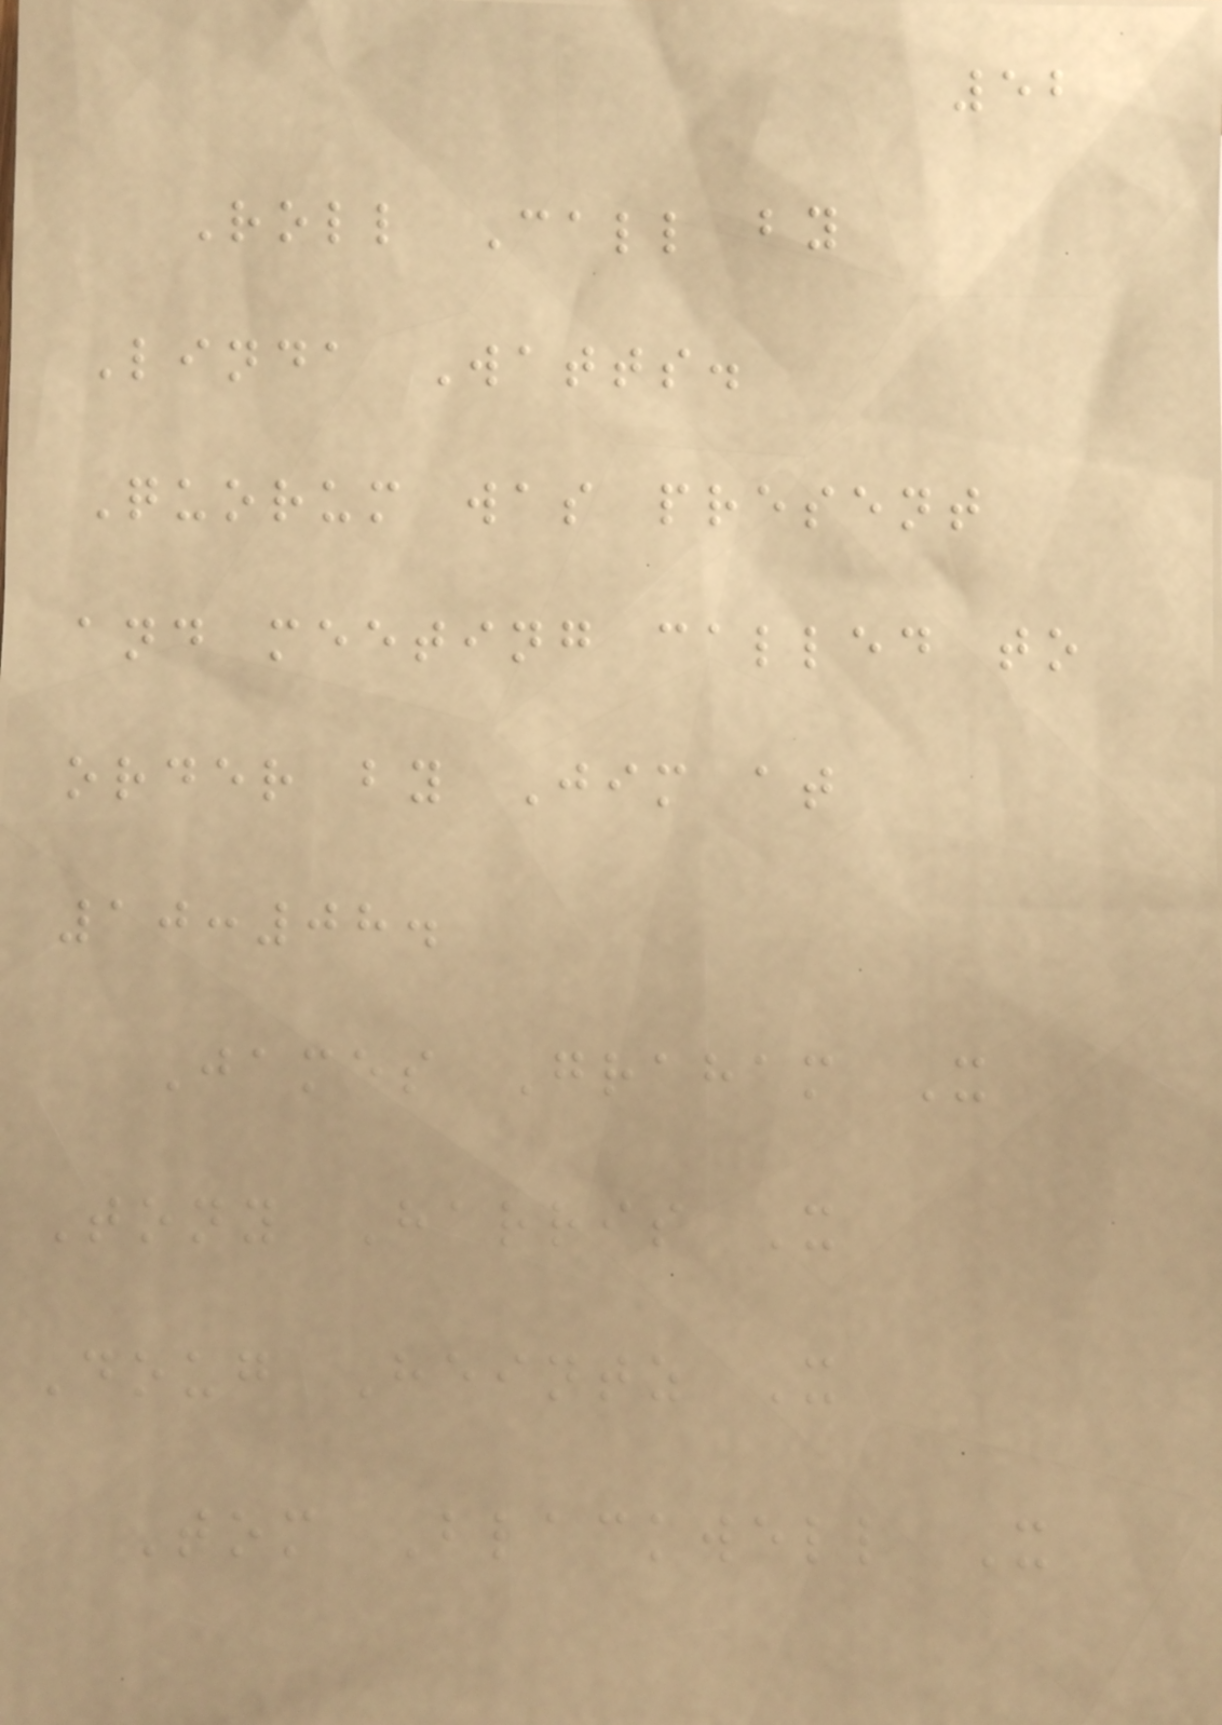52
Roll Call by
Linda Watts.
Quorum was present
and meeting called to
order by Jim at
10:08.
James Graham X
Tony Harris X
Doug Heintz X
Tom Blackwell X
